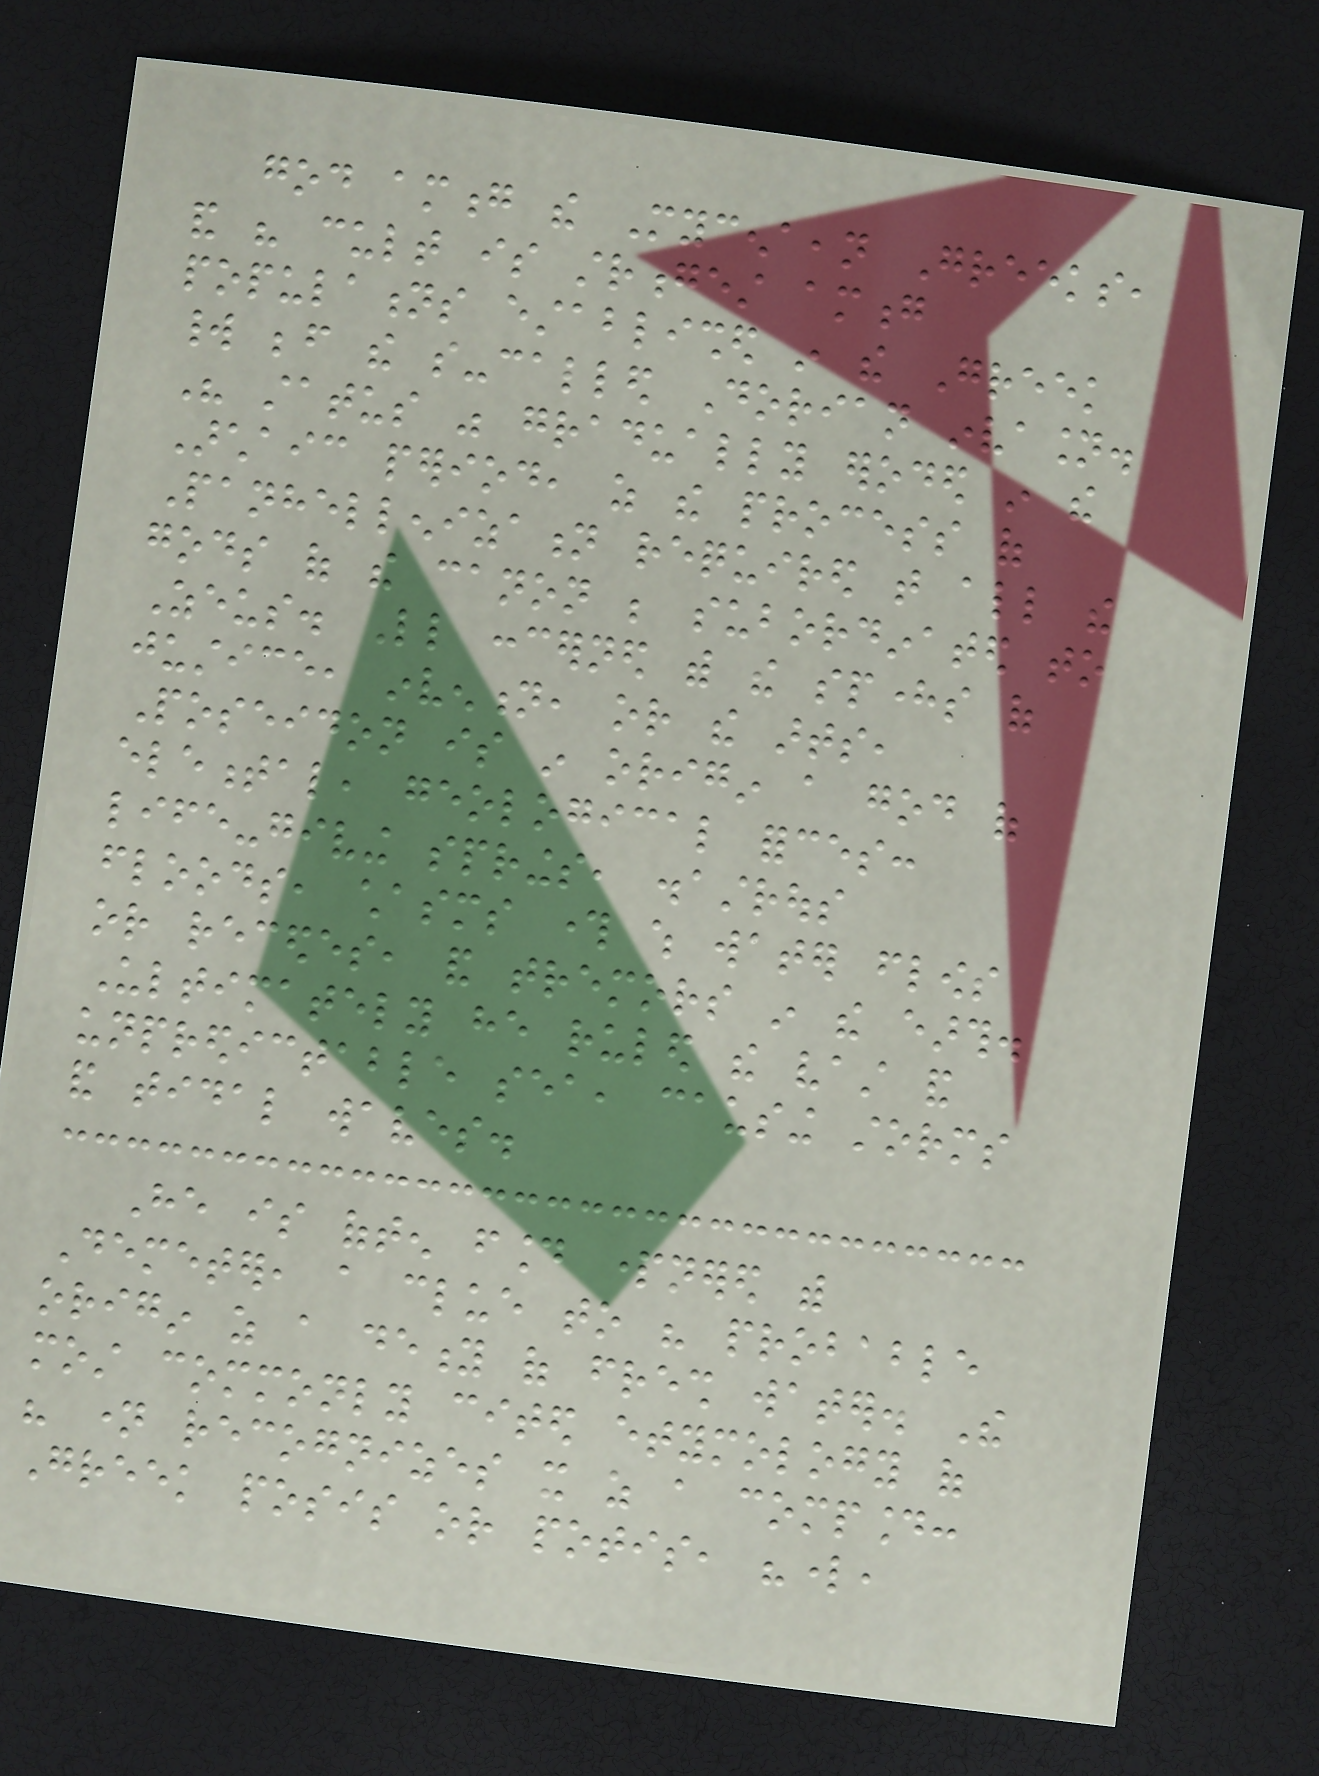god among the Mycenaean Greeks,
and his cult is strongest among
populations established in the Greek
world before the so-called Dorian invasion.
His status was gradually eroded in the
Archaic period, as the process of
Panhellenization required that all the
gods of the canon be subordinated to
Zeus. Little concerned with the spheres of
justice, invention, or the arts,
Poseidon is in origin a god of
elemental, geological forces:
life-giving springs, disastrous
floods, chasms through which water flows
or recedes, and tremors in the earth.
Ultimately he ruled the vast and
unpredictable sea, causing storms
and tidal waves.
He is often found partnered with
Demeter, a clue to his probable
origin as a deity of fresh water. The
most commonly cited etymology of
his name recognizes it as a compound:
Greek posis or potis, "lord,
